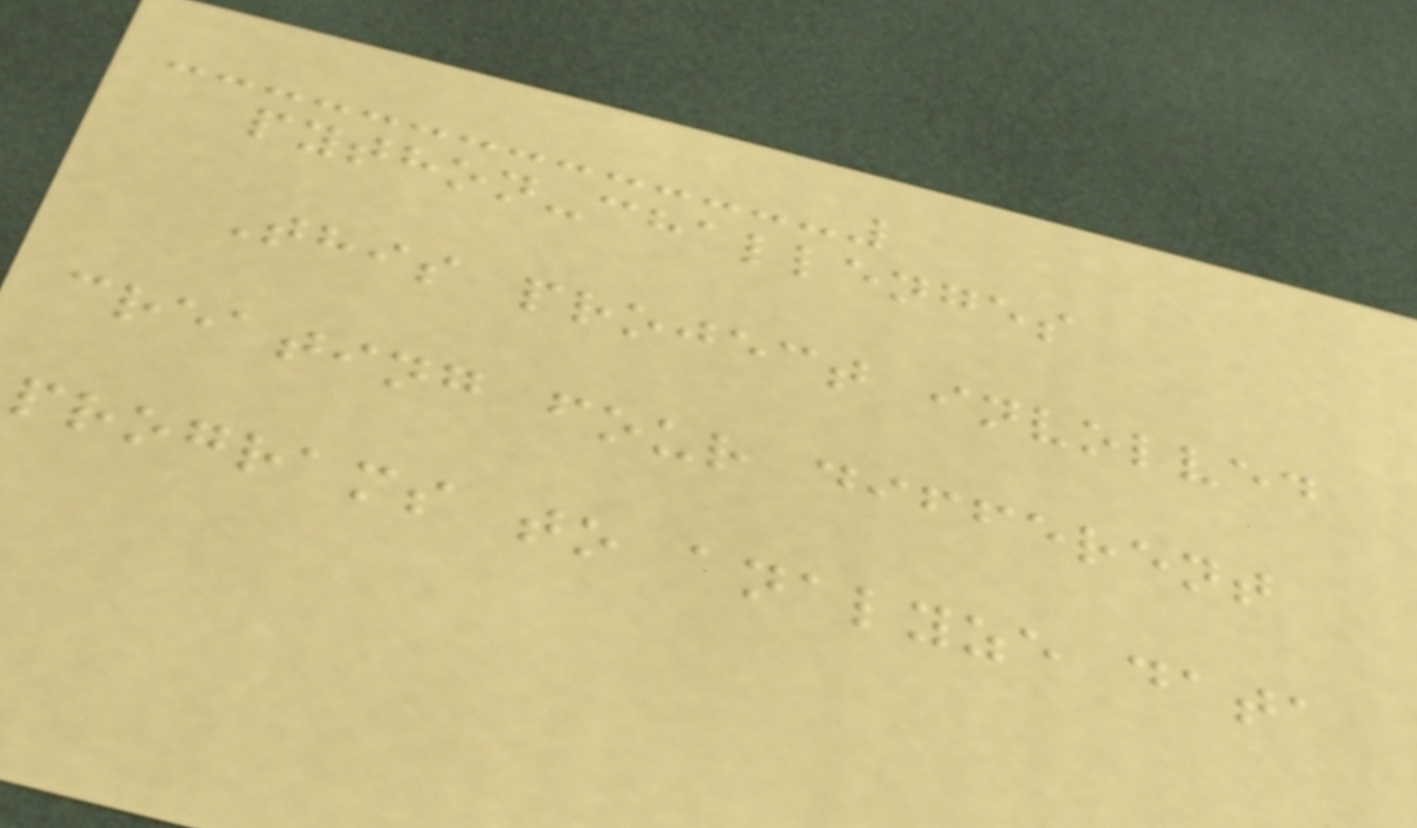python-challenges
This project involved
creating four different
programs to analyze data
